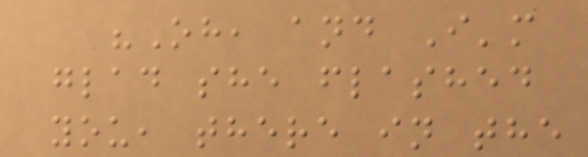"Oh, and I'm
glad she flashed
you, there in the
